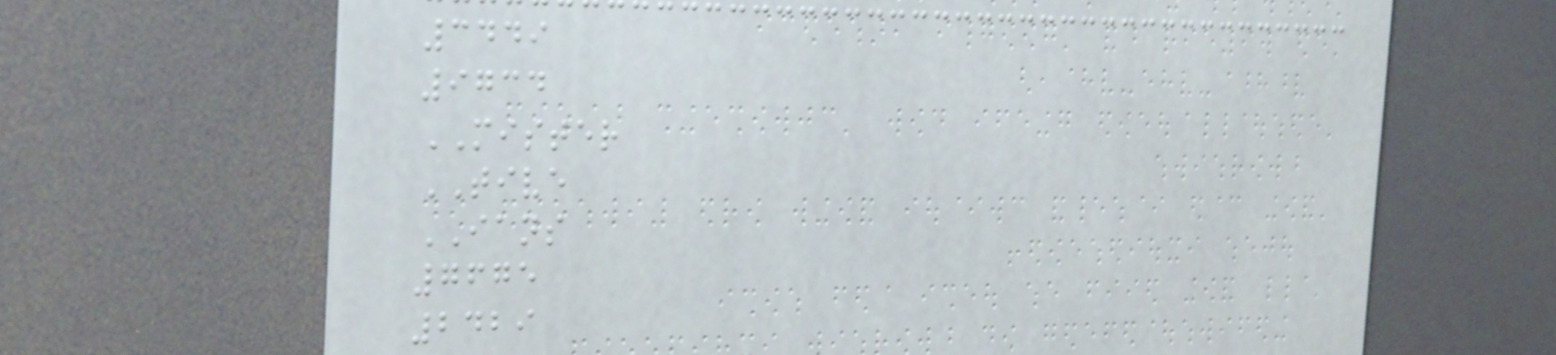3449
9734
MISTER
TIVE
IANS
7675
2429
